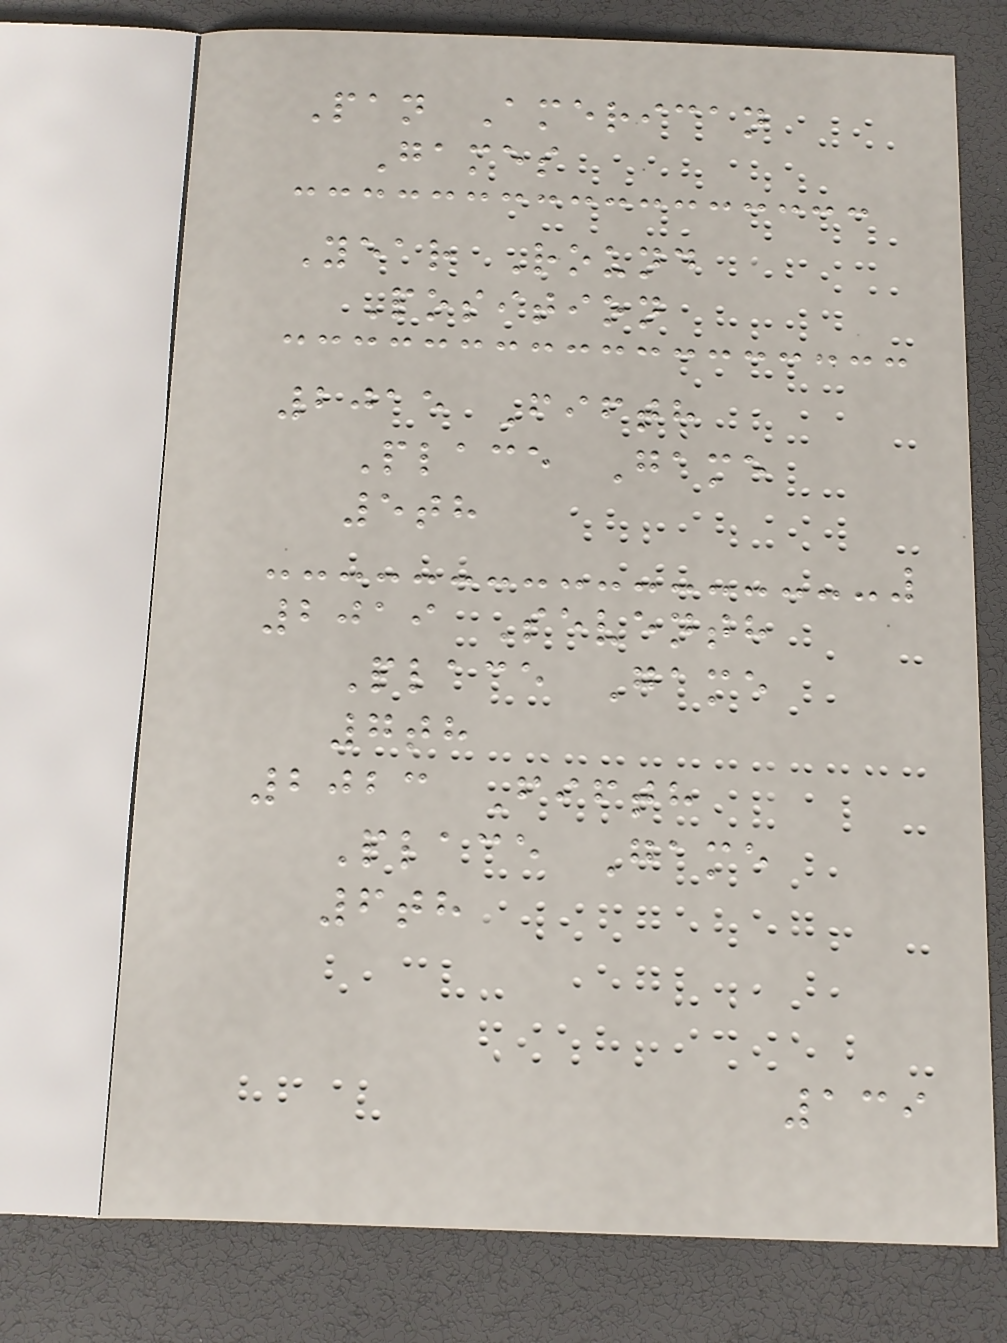Pan American
Games
Year Round
Position
2015 Fifth
Place Game
5th
2019 Seventh
Place Game
7th
2023 Fifth
Place Game
6th
139
